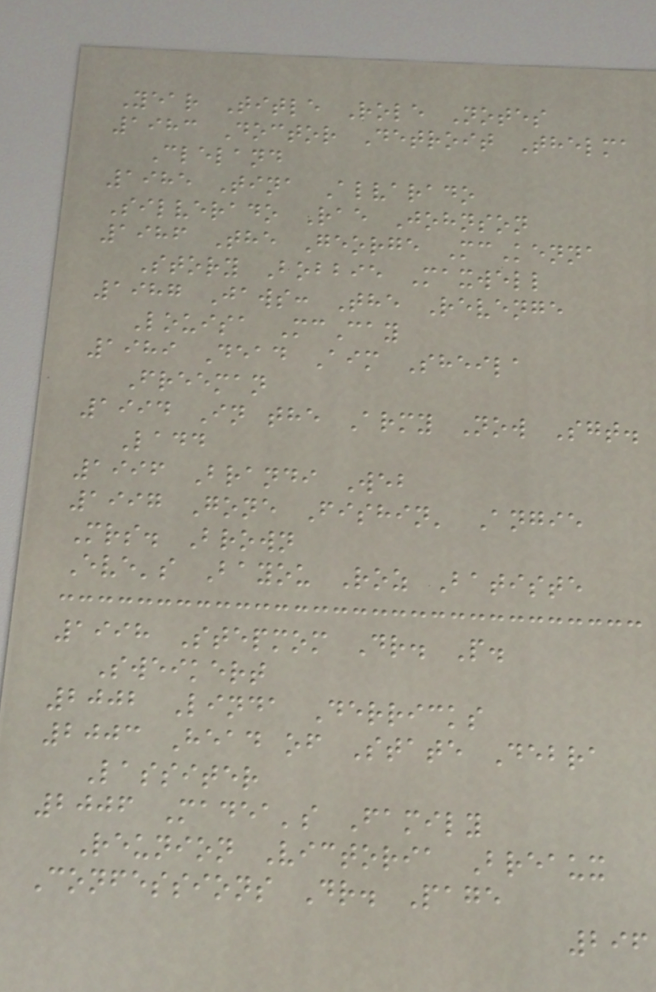Year Title Role Notes
1983 Doctor Detroit Thelma
Cleland
1985 Tina Alvarado
Silverado Rae Johnson
1986 The George McKenna
Story Bobbie Maxwell
1987 Jaws: The Revenge
Louisa McCay
1989 Dead Aim Sheila
Freeman
1994 In the Army Now Sgt.
Ladd
1996 Brandi Web
1997 Gone Fishin' Angie
Mrs. Brown
Eve's Bayou Roz Batiste
1998 Stepmom Dr. P.
Sweikert
2002 Linda Derricks
2003 Head of State Debra
Lassiter
2006 Madea's Family
Reunion Victoria Breaux
Confessions Dr. Page
296
